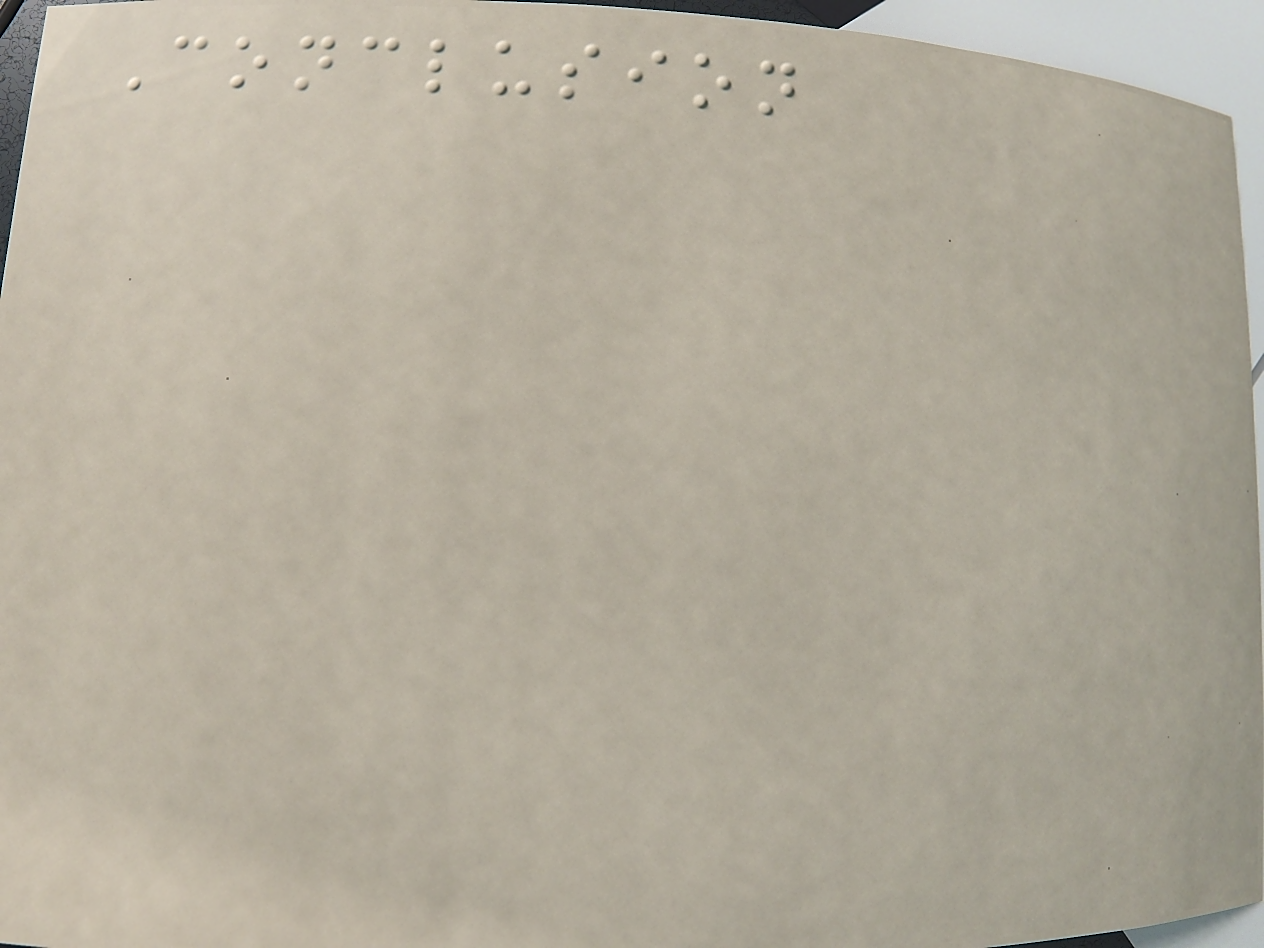Conclusion
